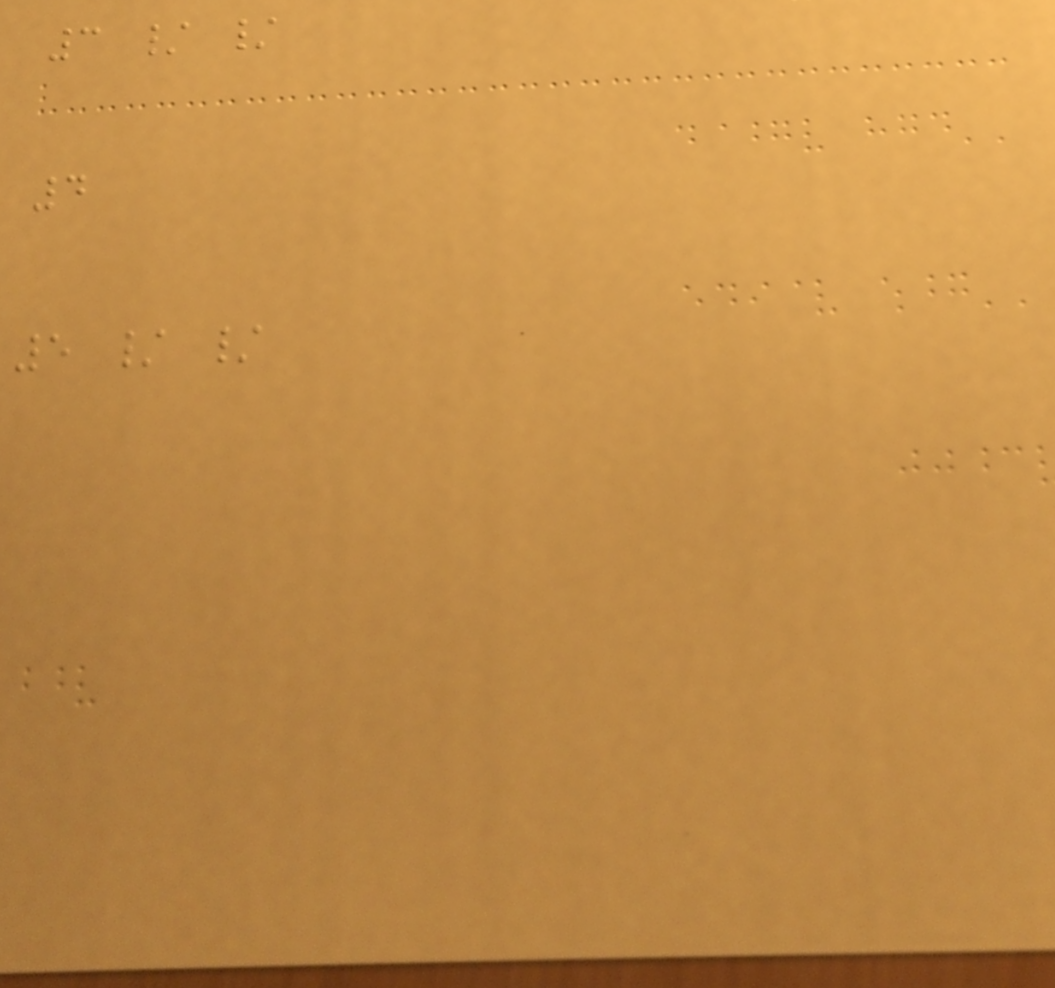3 / /
4
5 / /
